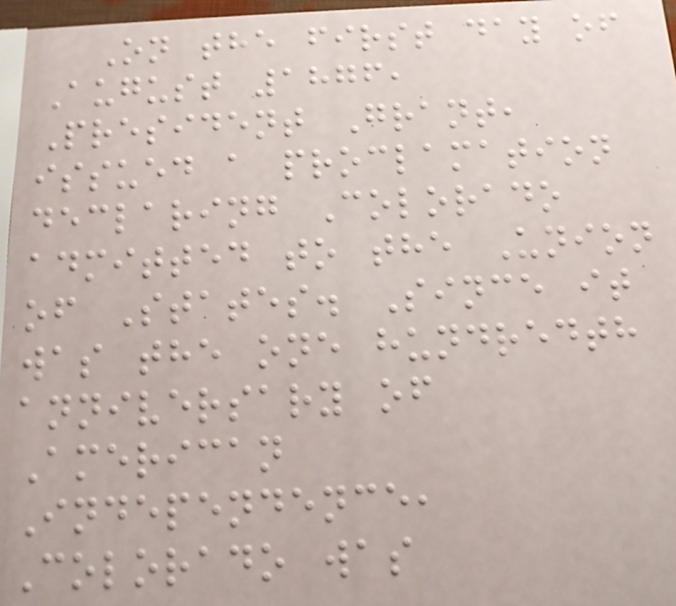On the first day of
August 1876,
President Grant,
issued a proclamation
declaring Colorado
admitted to the Union
of States. Since it
was the one hundredth
anniversary of
American
Independence,
Colorado was
